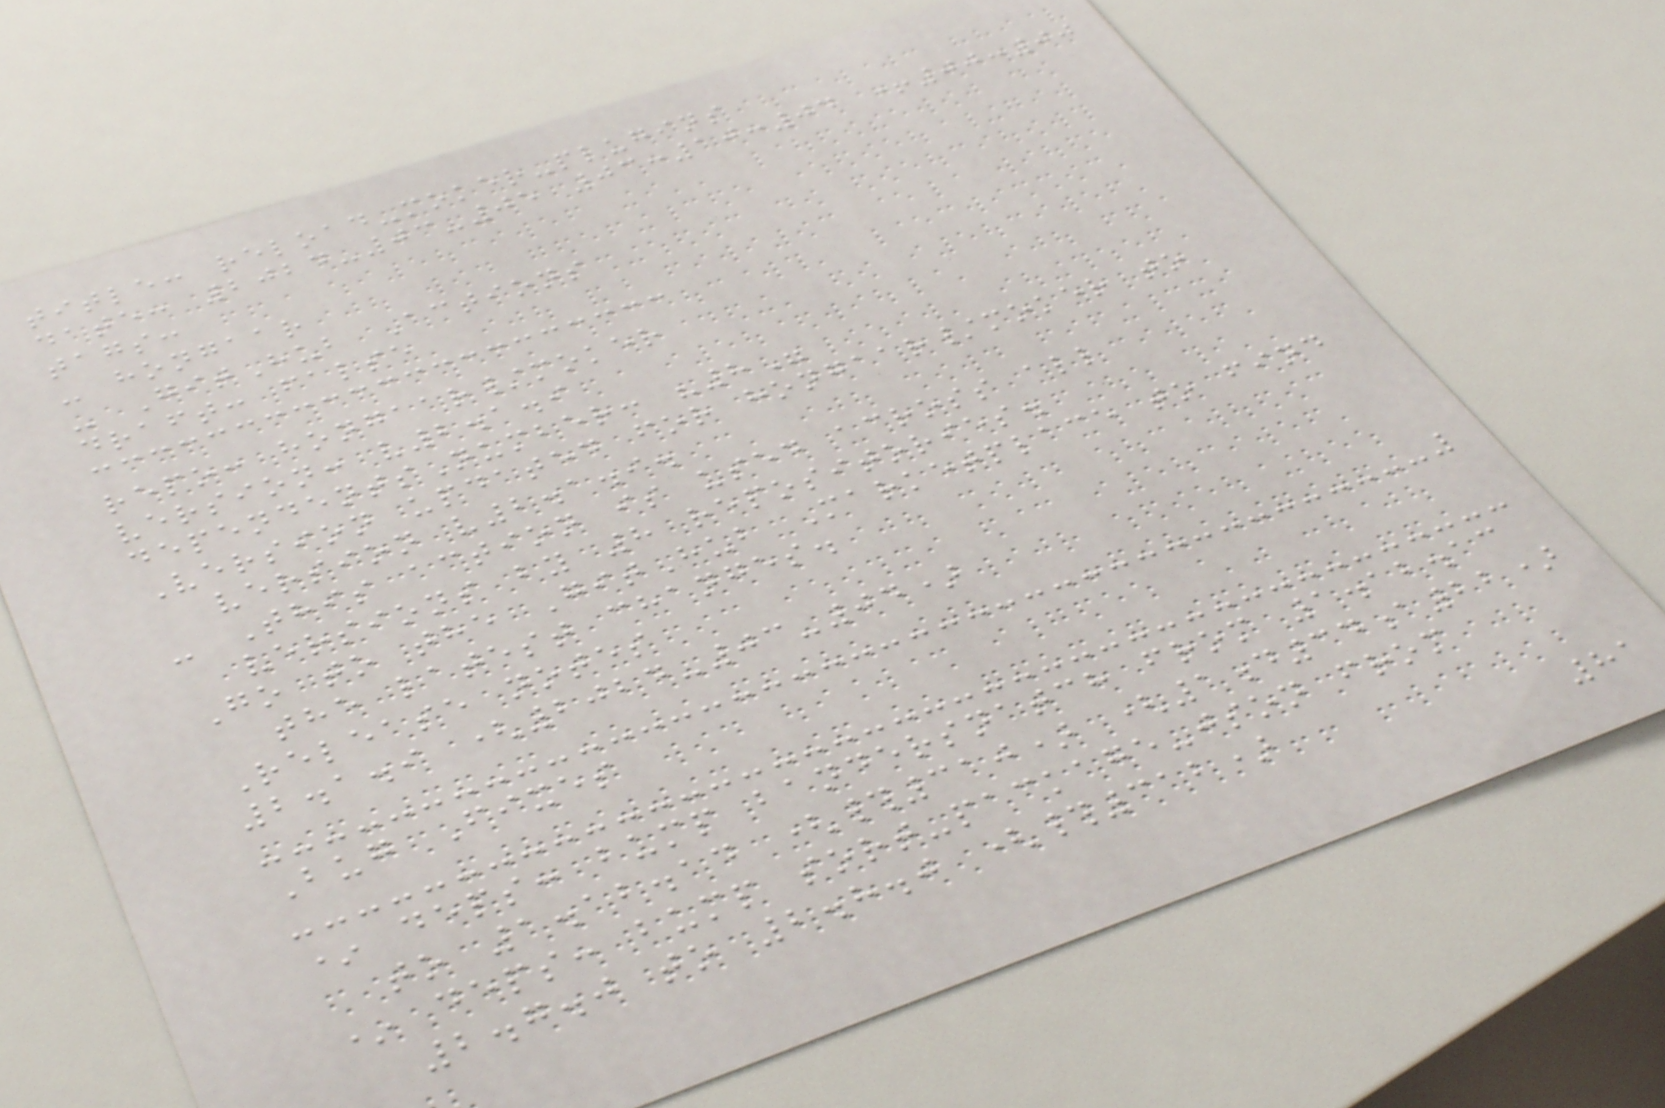title: reload-moker-plugins
date: 2024-03-05 03:10:04 +00:00
tags:
- hongaar
- GitHub Actions
draft: false
repo: hongaar/moker
version: v2.1.9
dependentsNumber: "8"
Version updated for hongaar/moker to
version v2.1.9.
- This action is used across all
versions by 8 repositories.
Go to the GitHub Marketplace to find
the latest changes.
Release notes
2.1.9 (2024-03-04)
Bug Fixes
* deps: bump bandersnatch from 1.12.13
to 1.12.14 (#310) (1d34a22)
* deps: bump sort-package-json from
2.7.0 to 2.8.0 (#312)
81
